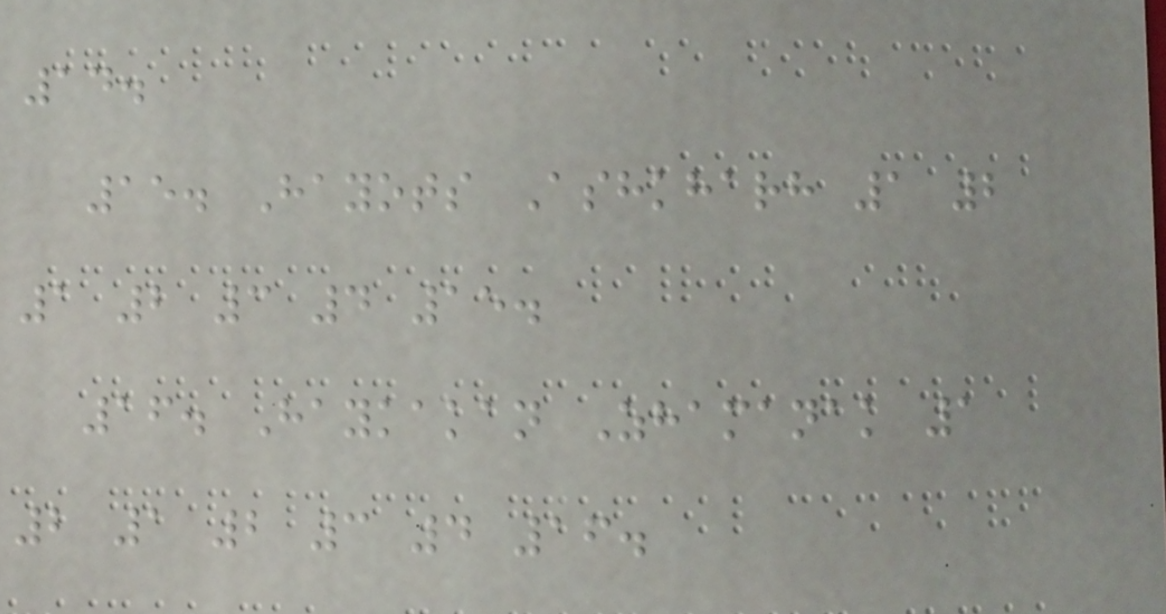14.
15. Hayots Ashkharh 1 2
1 2 3 4 15.
16. Haykakan Zhamanak 1
2 1 2 3 4 16.
